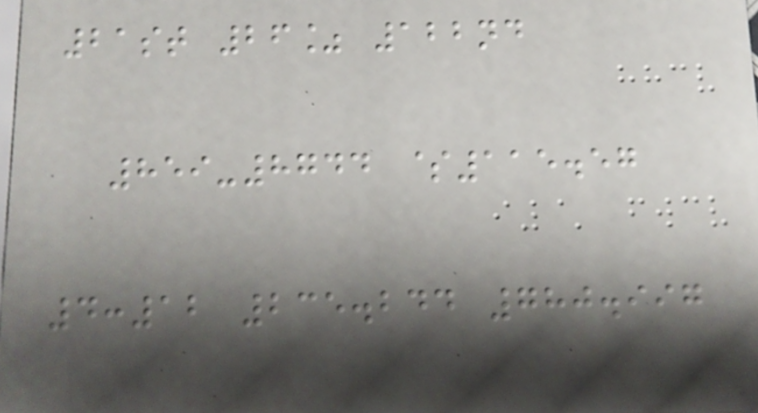21st 26% 122nd
859-8744 $115.57
4:12 235.244 780.997
